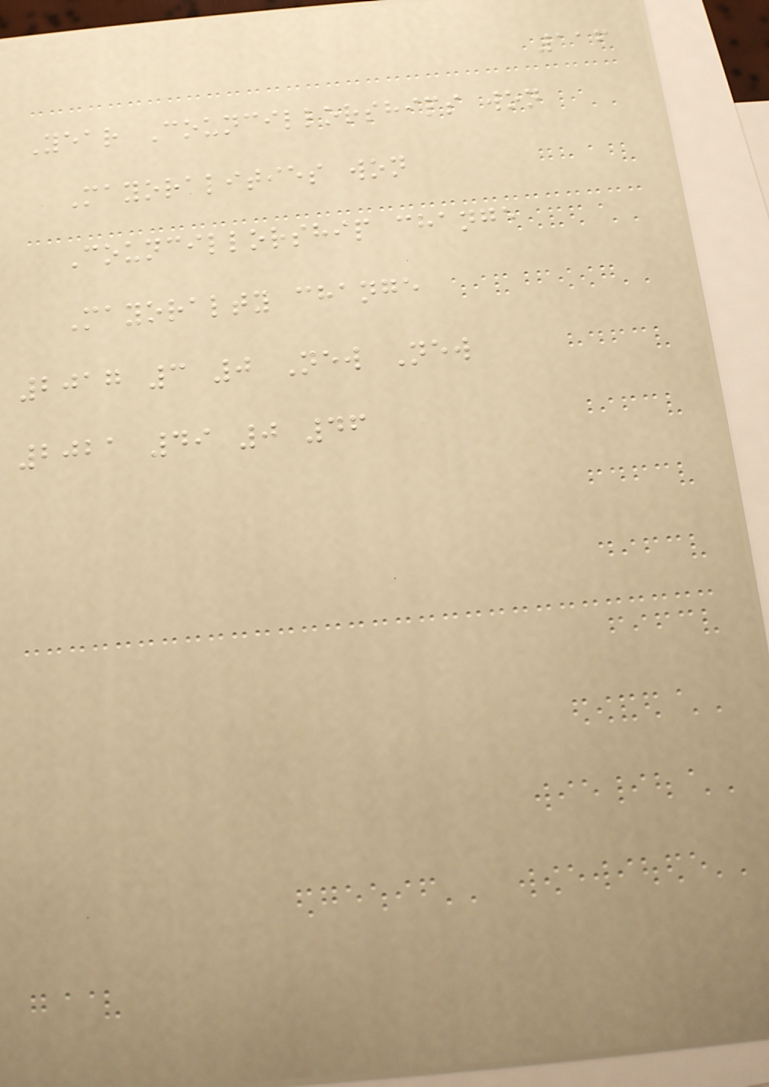116
Year Councillorships won
Mayoralities won
Councillorship change
Mayoralty change
2017 3 0 New New
2021 49 0 46
